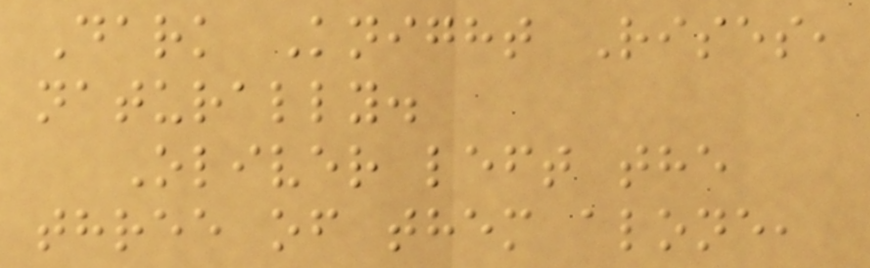Dark Knight Rises,
naturally.
Oliver left the
three of them alone,
